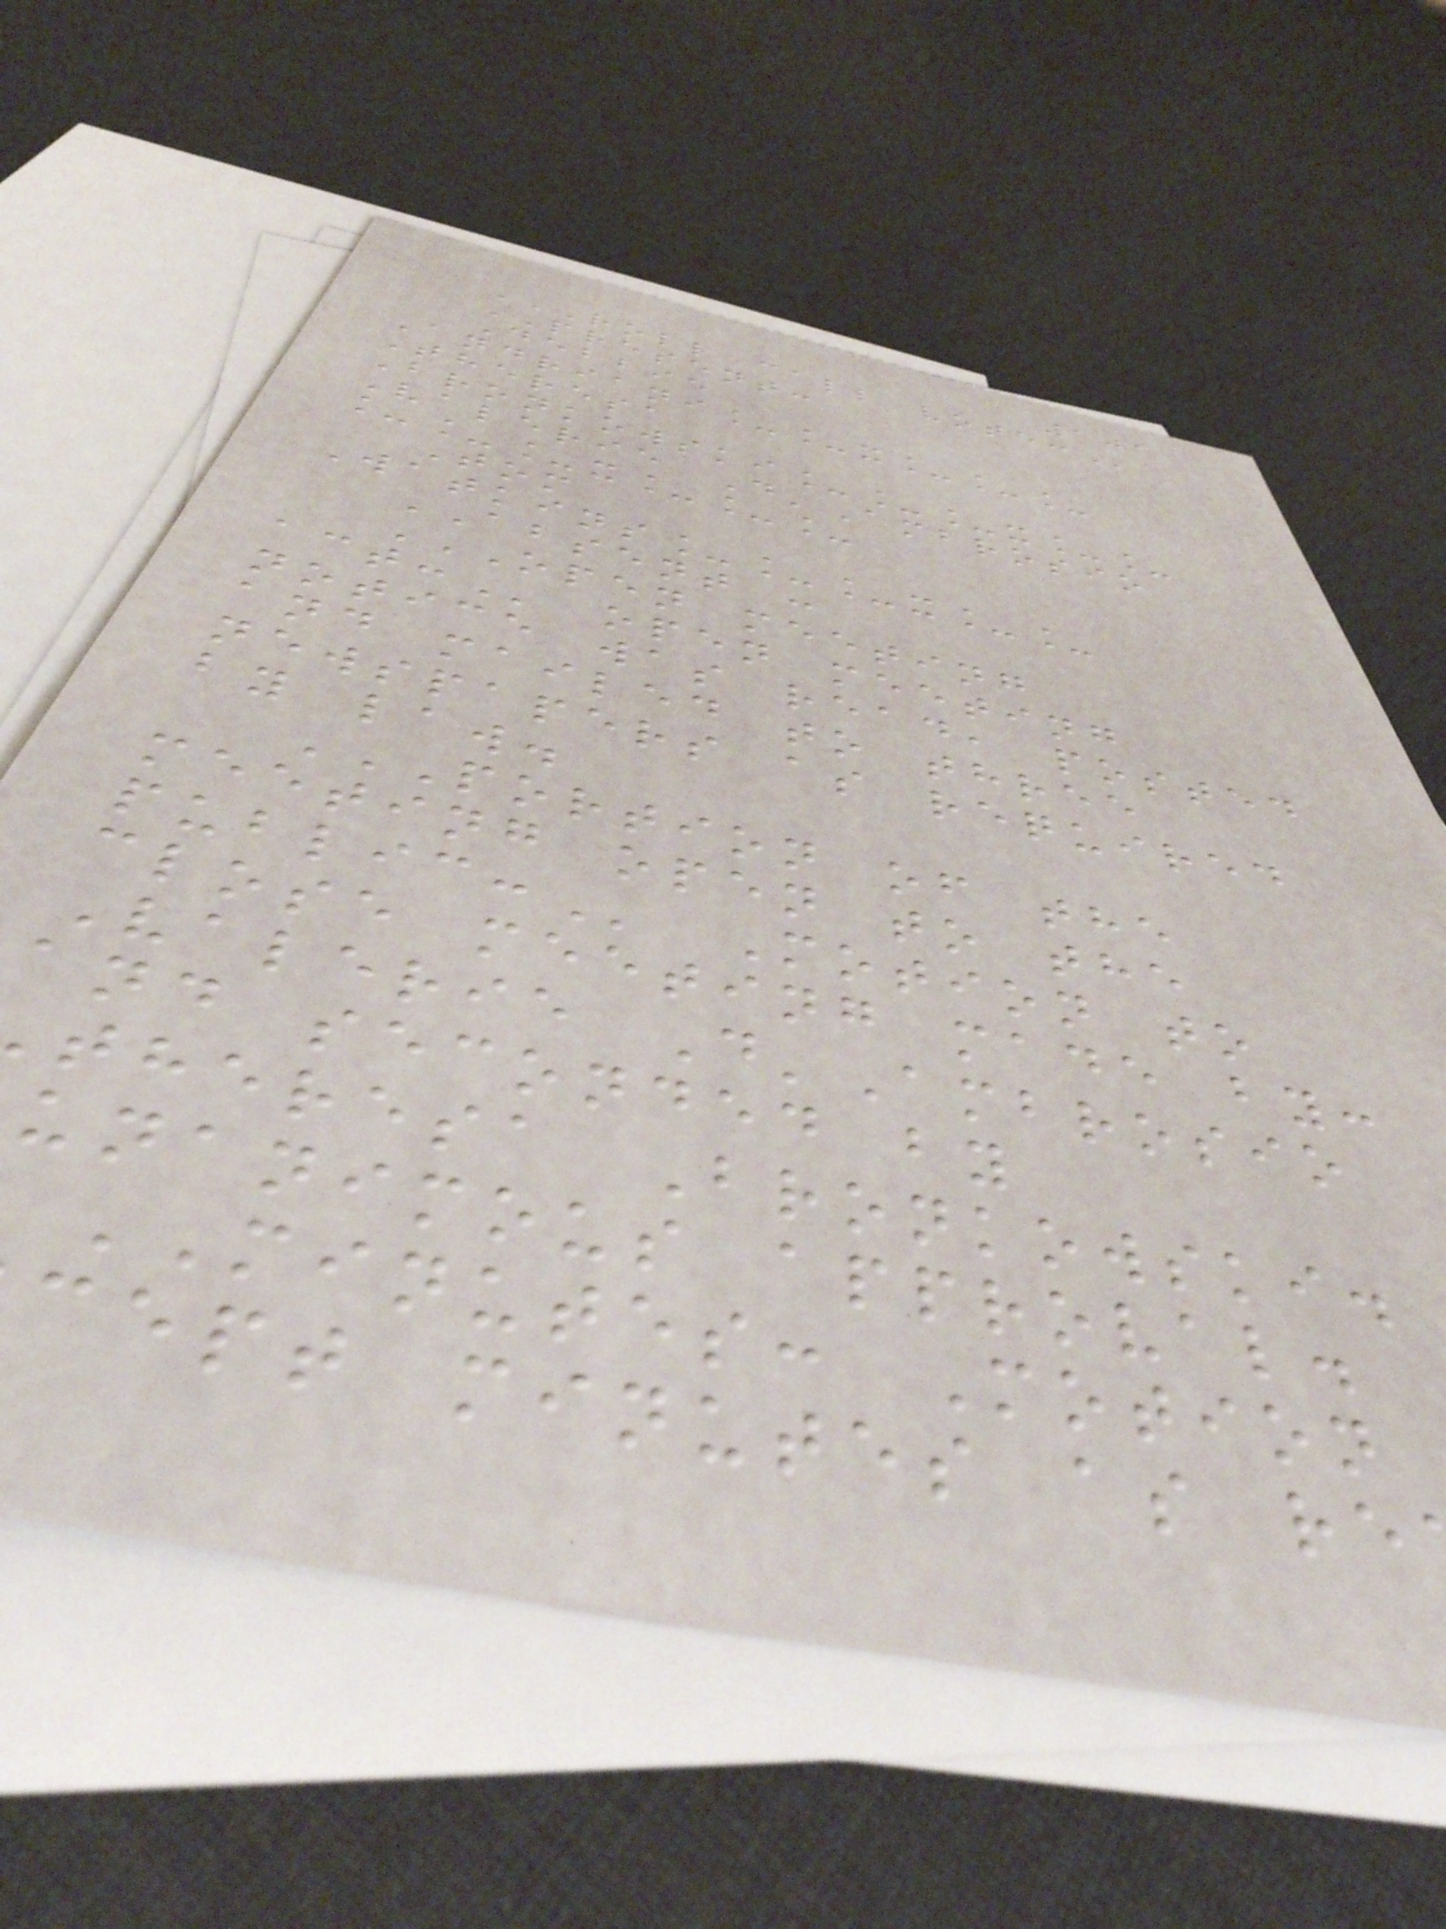101
ROLL CALL VOTE:
PRESENT:
Debbie
Andriani__x___
Theresa
Bronkowski___x__
Valerie D'Ambrosio
___x___
Tom
Watkins___x__
ABSENT :
OPEN MEETING
open meeting
notice was read, posted
and mailed to three
newspapers as required
by law.
PORTION OF THE
meeting open to the
Motion to
close meeting made by:
Valerie D'Ambrosio
and seconded by
theresa Bronkowski.
unanimous approval.
MINUTES: Motion
cept minutes as re
